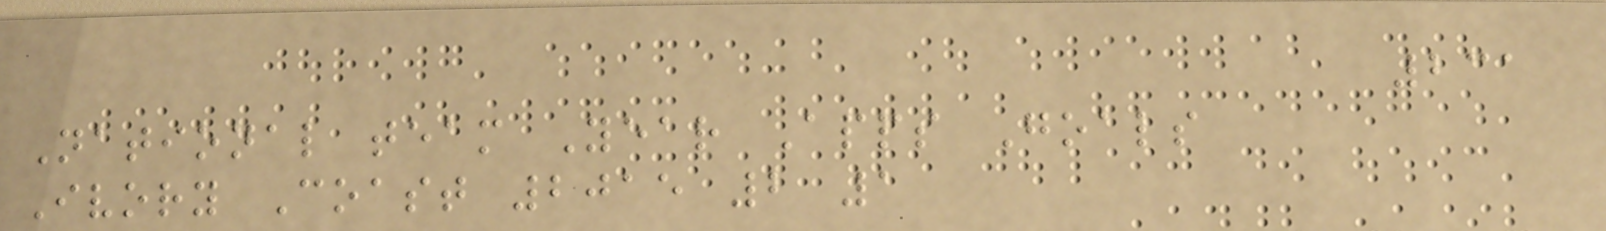231
National team Year Apps Goals
Ivory Coast 2015 2 1
